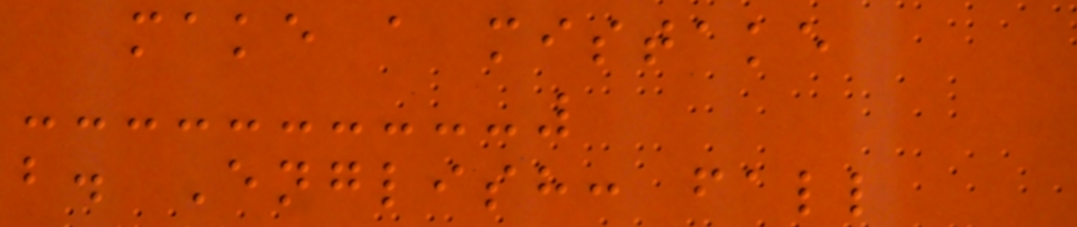make a mistake
b. English: fall
